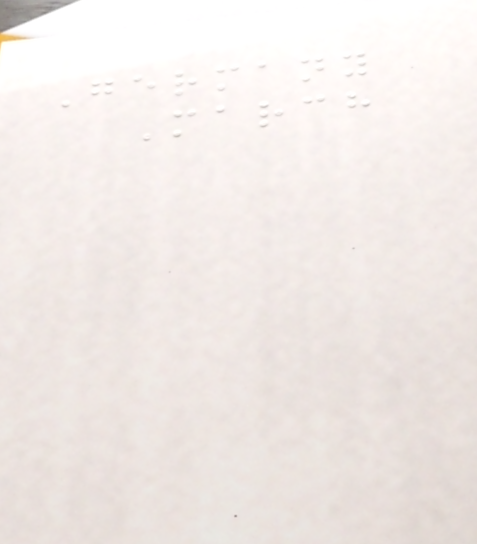Germany
March
